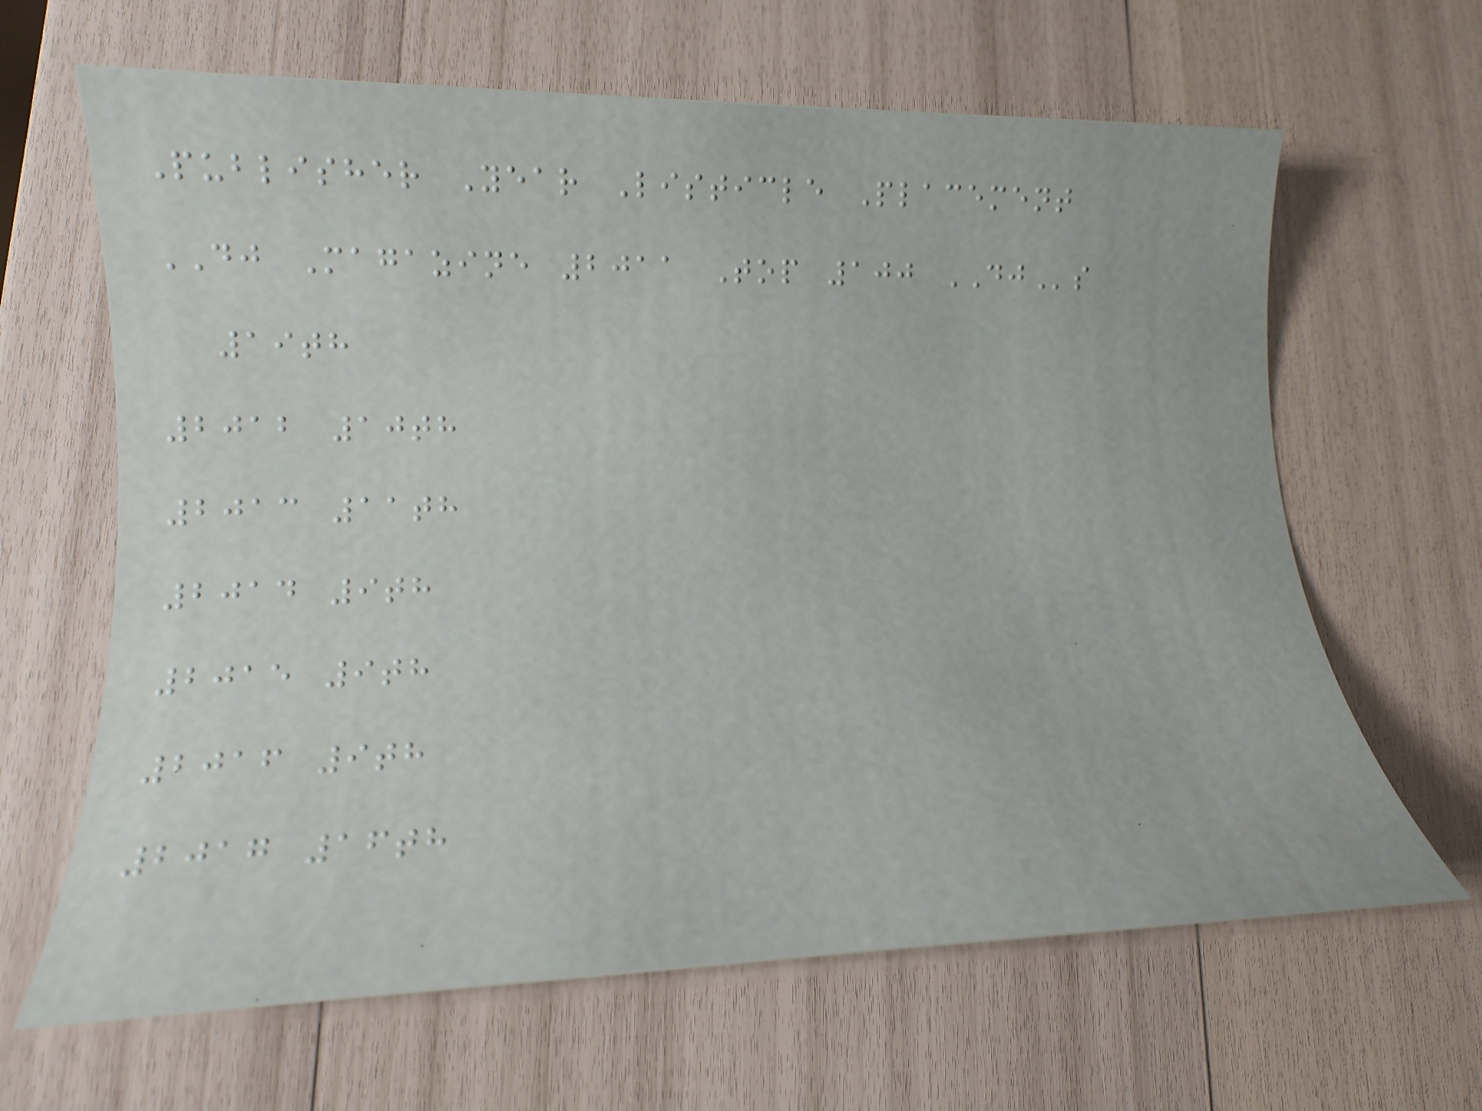Publisher Year Listicle Placement
DJ Magazine 2011 Top 100 DJs
19th
2012 10th
2013 11th
2014 9th
2015 9th
2016 9th
2017 16th
